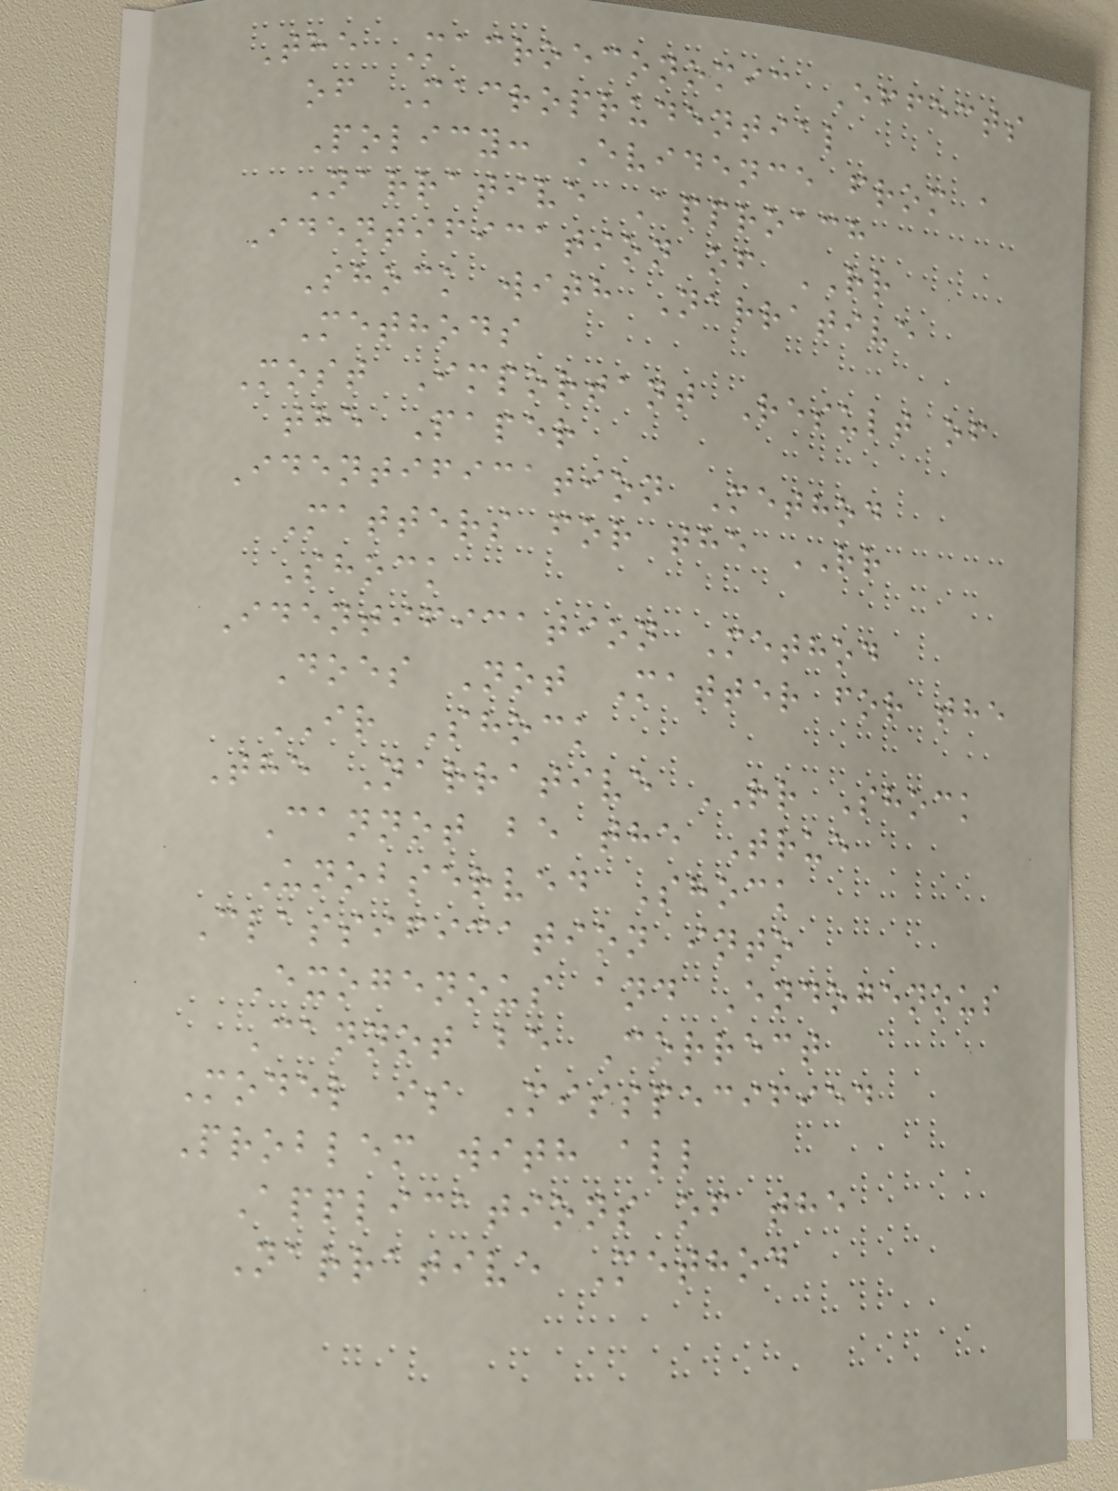The Macroeconomic Effects
of Macroprudential
Policy: Evidence from a
Narrative Approach
Identification of RR
Shock with Narrative
Methods
Most Important Result of
the Paper
Identification Method
Matters for the RR
Shock
Identification Method
Does Not Matter for the
IR Shock
The Narrative RR Shock
Cannot be the True
Unobserved Shock
Classification into
Exogenous and Endogenous
Cannot be Correct
Model is Misspecified
Problem with all
Applications of the
Narrative Method
